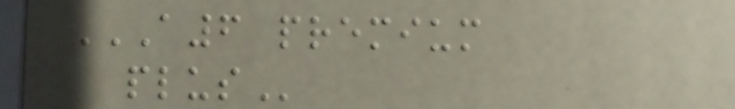A6 PREMIUM
PLUS
